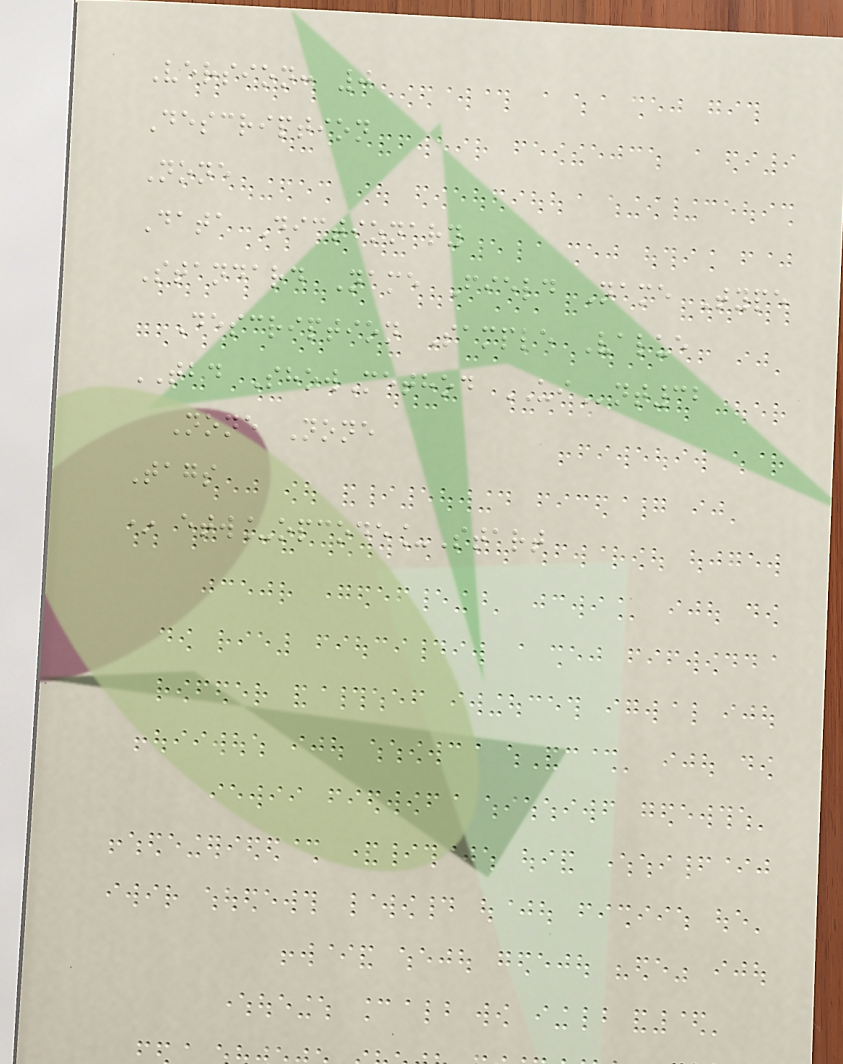Version: 0
Description
None
Data Dictionary
Standard Name Field Name Type
Description Sample Value
TBD ShowMethod UInt32
None None
Tags
* etw_opcode_Start
